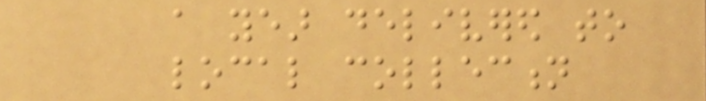a year delivered to
local collection
